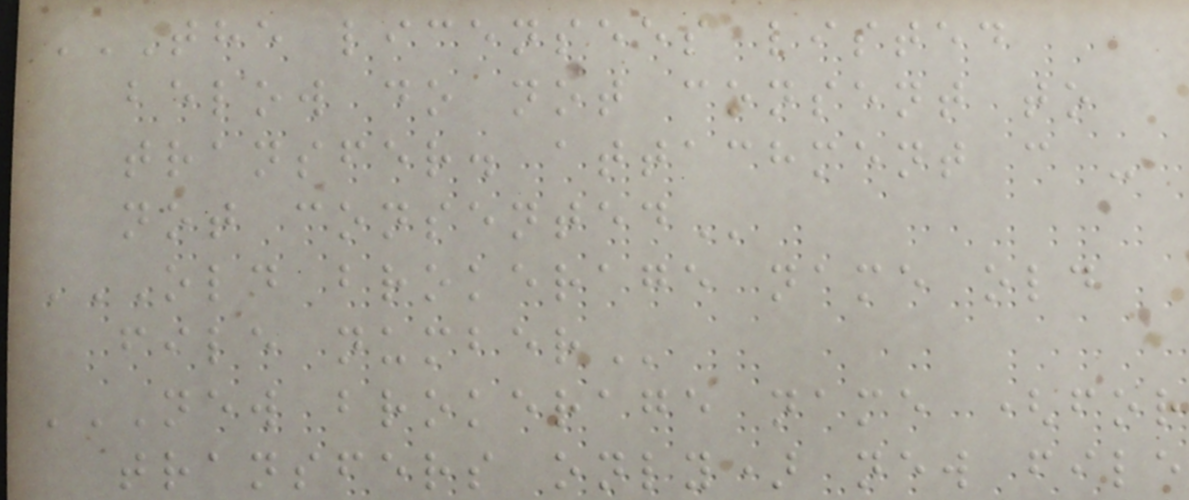THE LICENSEES LISTED
BELOW DO NOT CONSENT TO
TRANSFER. ATTACHMENT C -
NOT CONSENTED
OLD BROKERAGE NAME OLD
FILE NUMBER
NEW BROKERAGE NAME (FOR
TRANSFERS ONLY) NEW FILE
